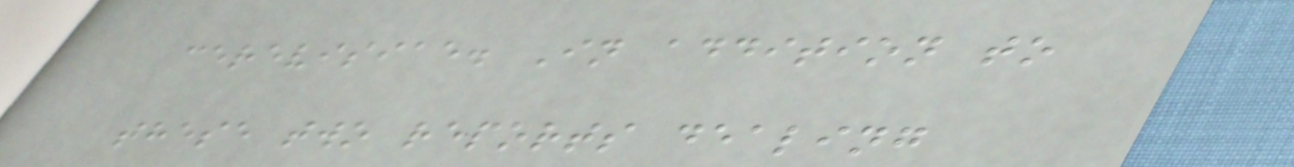cerevisiae. In addition to
these two reports dealing
